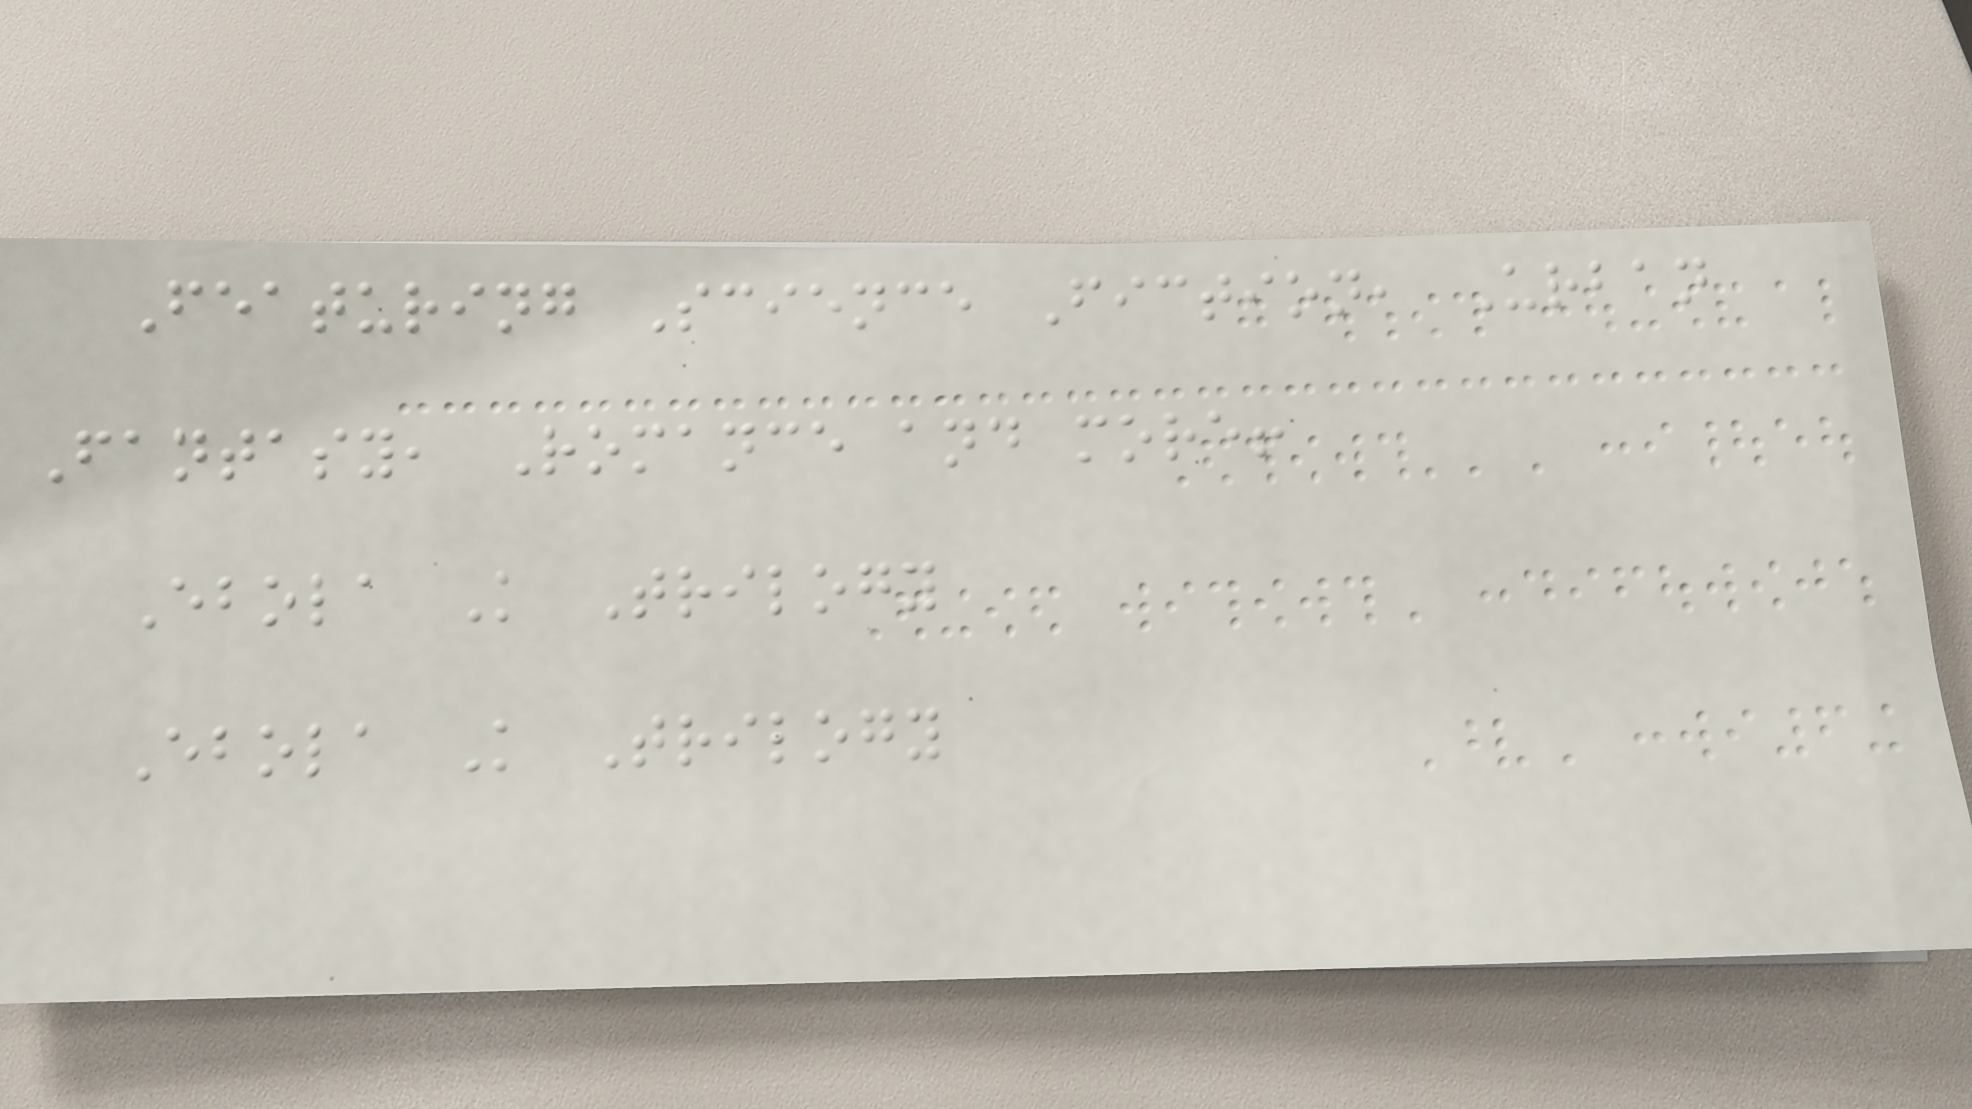Featuring Science Fiction, Urban
Fantasy, Romance and more!
Ebola K Trilogy
Ebola K Trilogy
